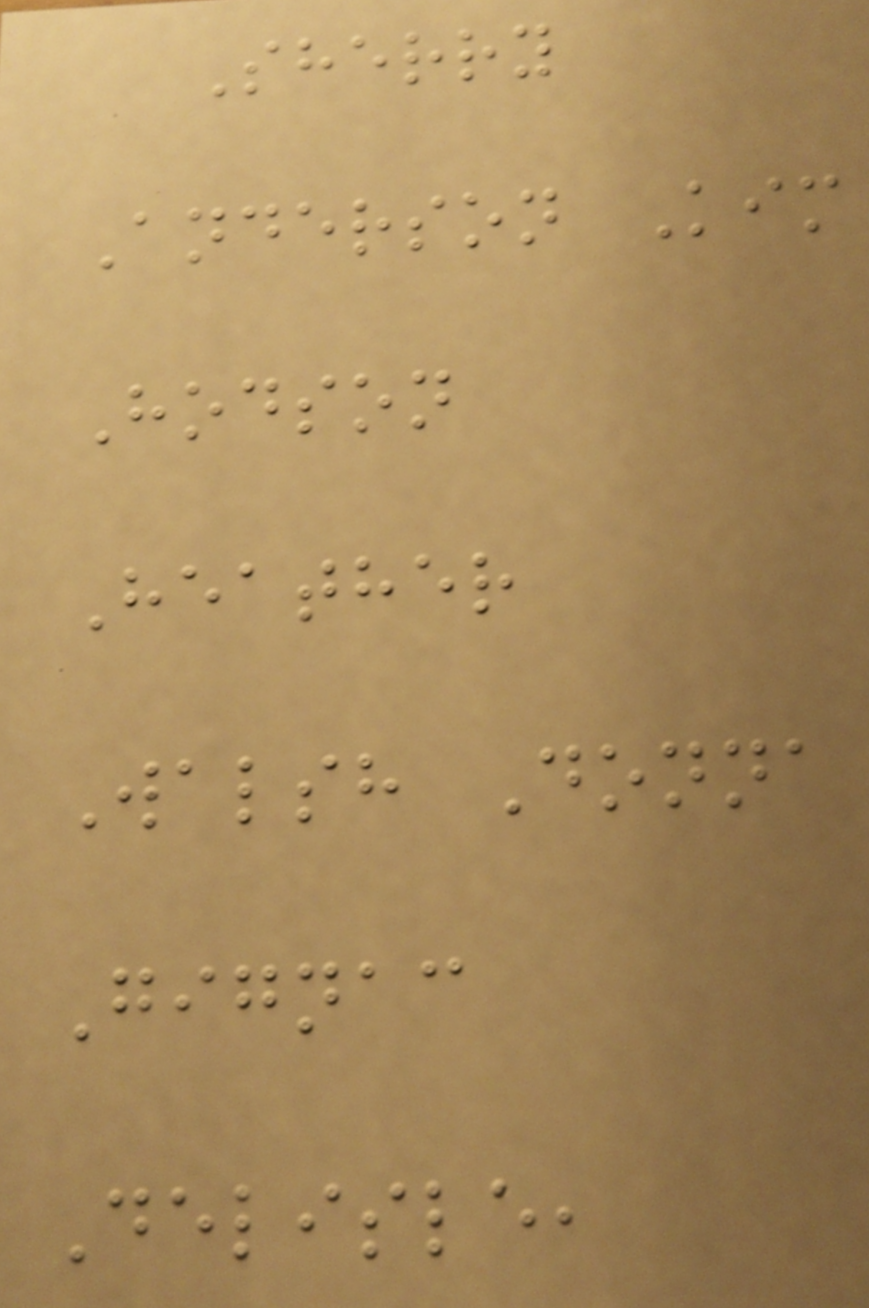Sherry
Anderson Kim
Hodson
Heather
Walsh Donna
Gignac
Delisle,
